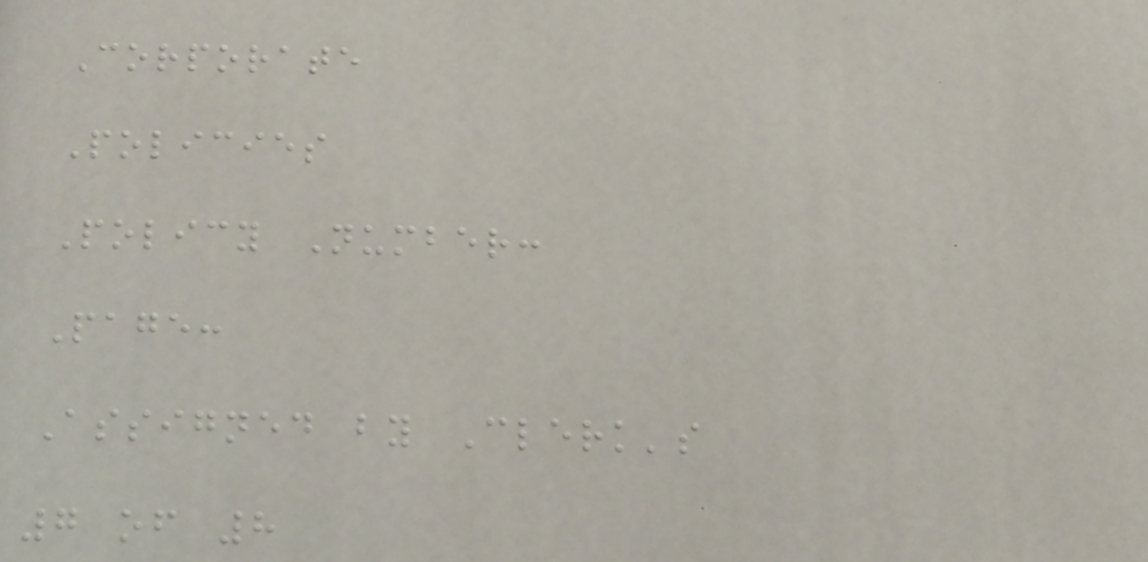Corporate
Policies
Policy Number:
Page:
Assigned by Clerk's
7 of 8
